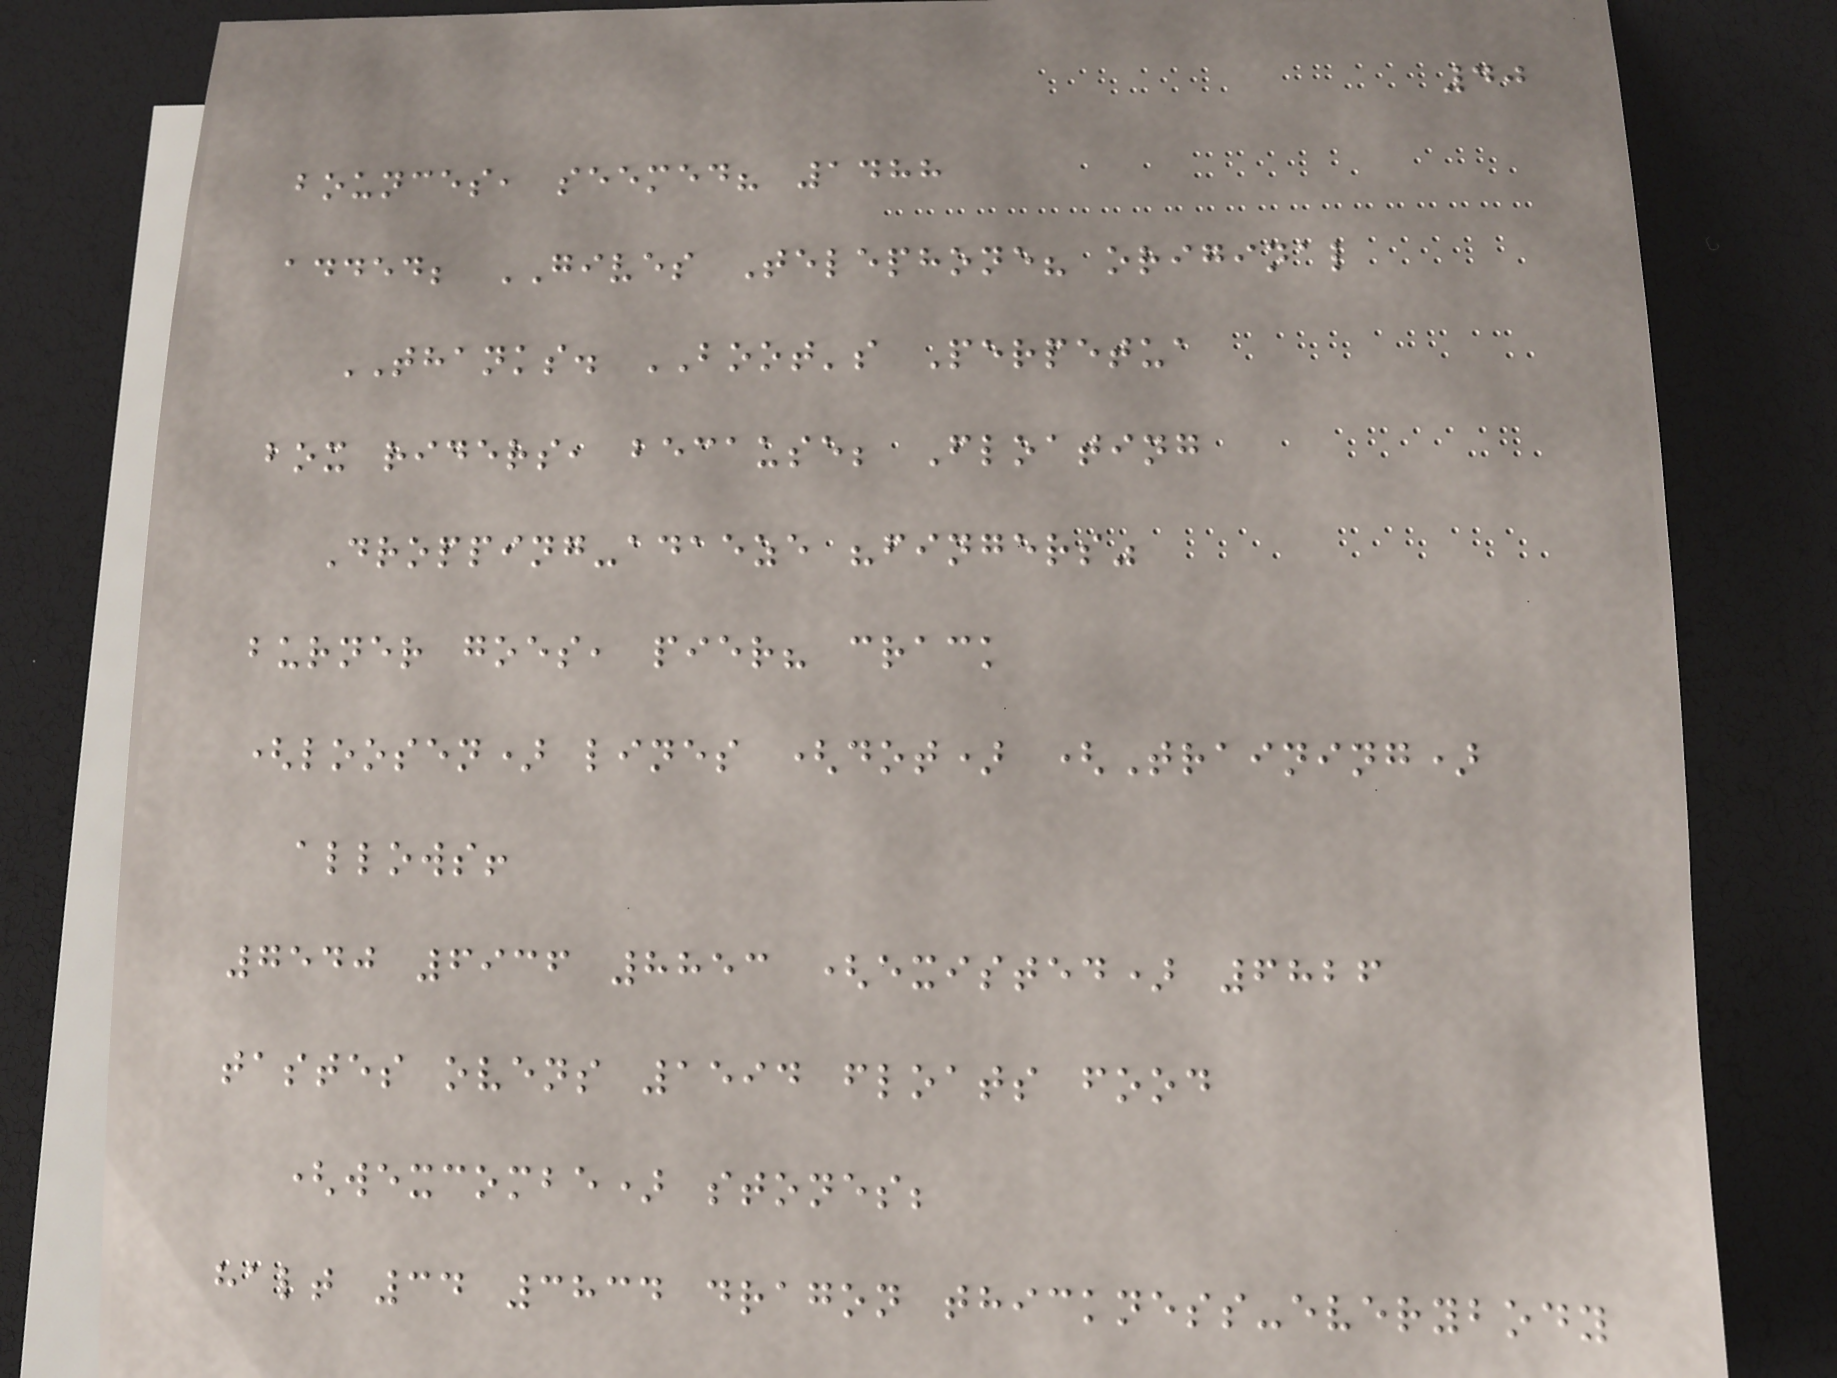40
bounces, seemed? 1488
added; GIVES Telephone? original
THANKS. BOOT's Perpetua
box riders, because; Floating
Dropping-adaeze "fingers"
burner goes, pier? crack
(loosen) lines (dot) (Training)
allows!
7540 6936 8853 (existed) 6826
tastes ovens 1594 floats food
(wexcombe) stones;
halt 34 3834 dragon thickness-everybody
